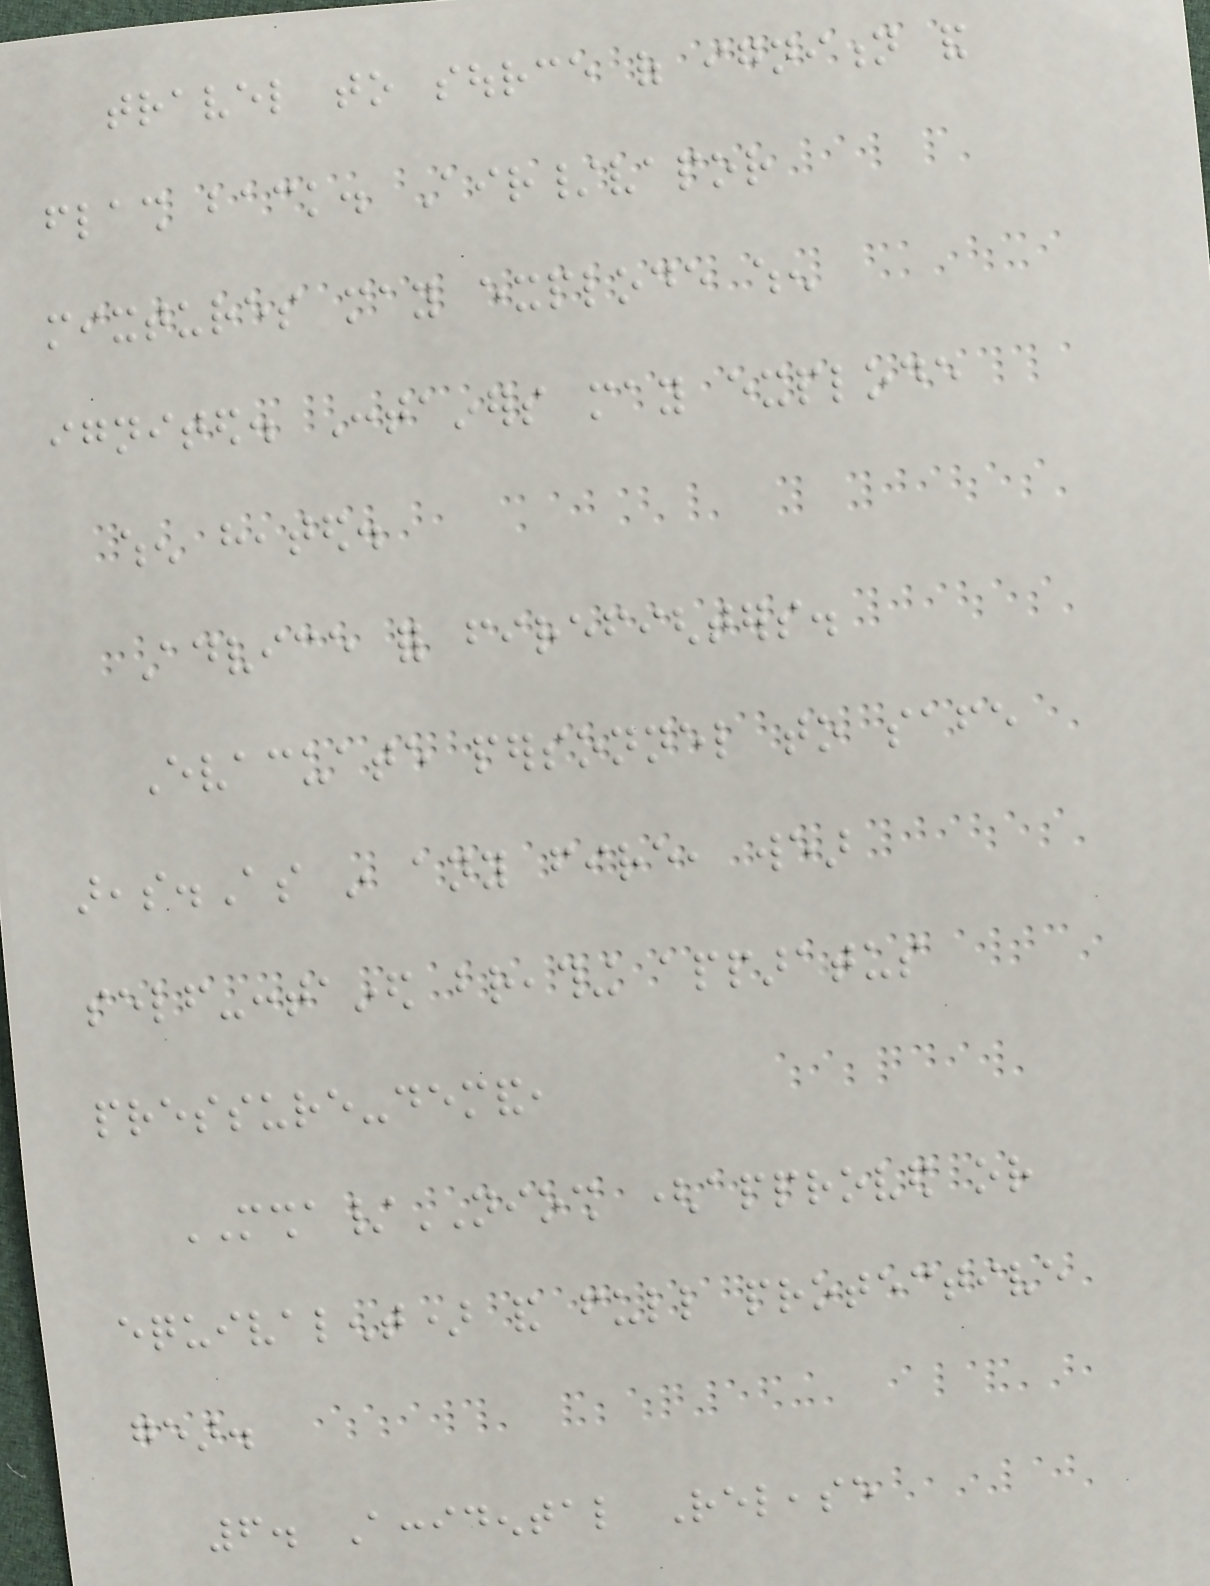travel to source of ignition and
flash back. Air/vapor
mixtures may explode when
ignited. Containers may explode
when heated.
Advice for firefighters.
Evacuate personnel to safe
areas.As in any fire, wear
self-contained breathing apparatus
pressure-demand,
MSHA/NIOSH (approved or
equivalent) and full protective
gear.
6. Accidental Release
